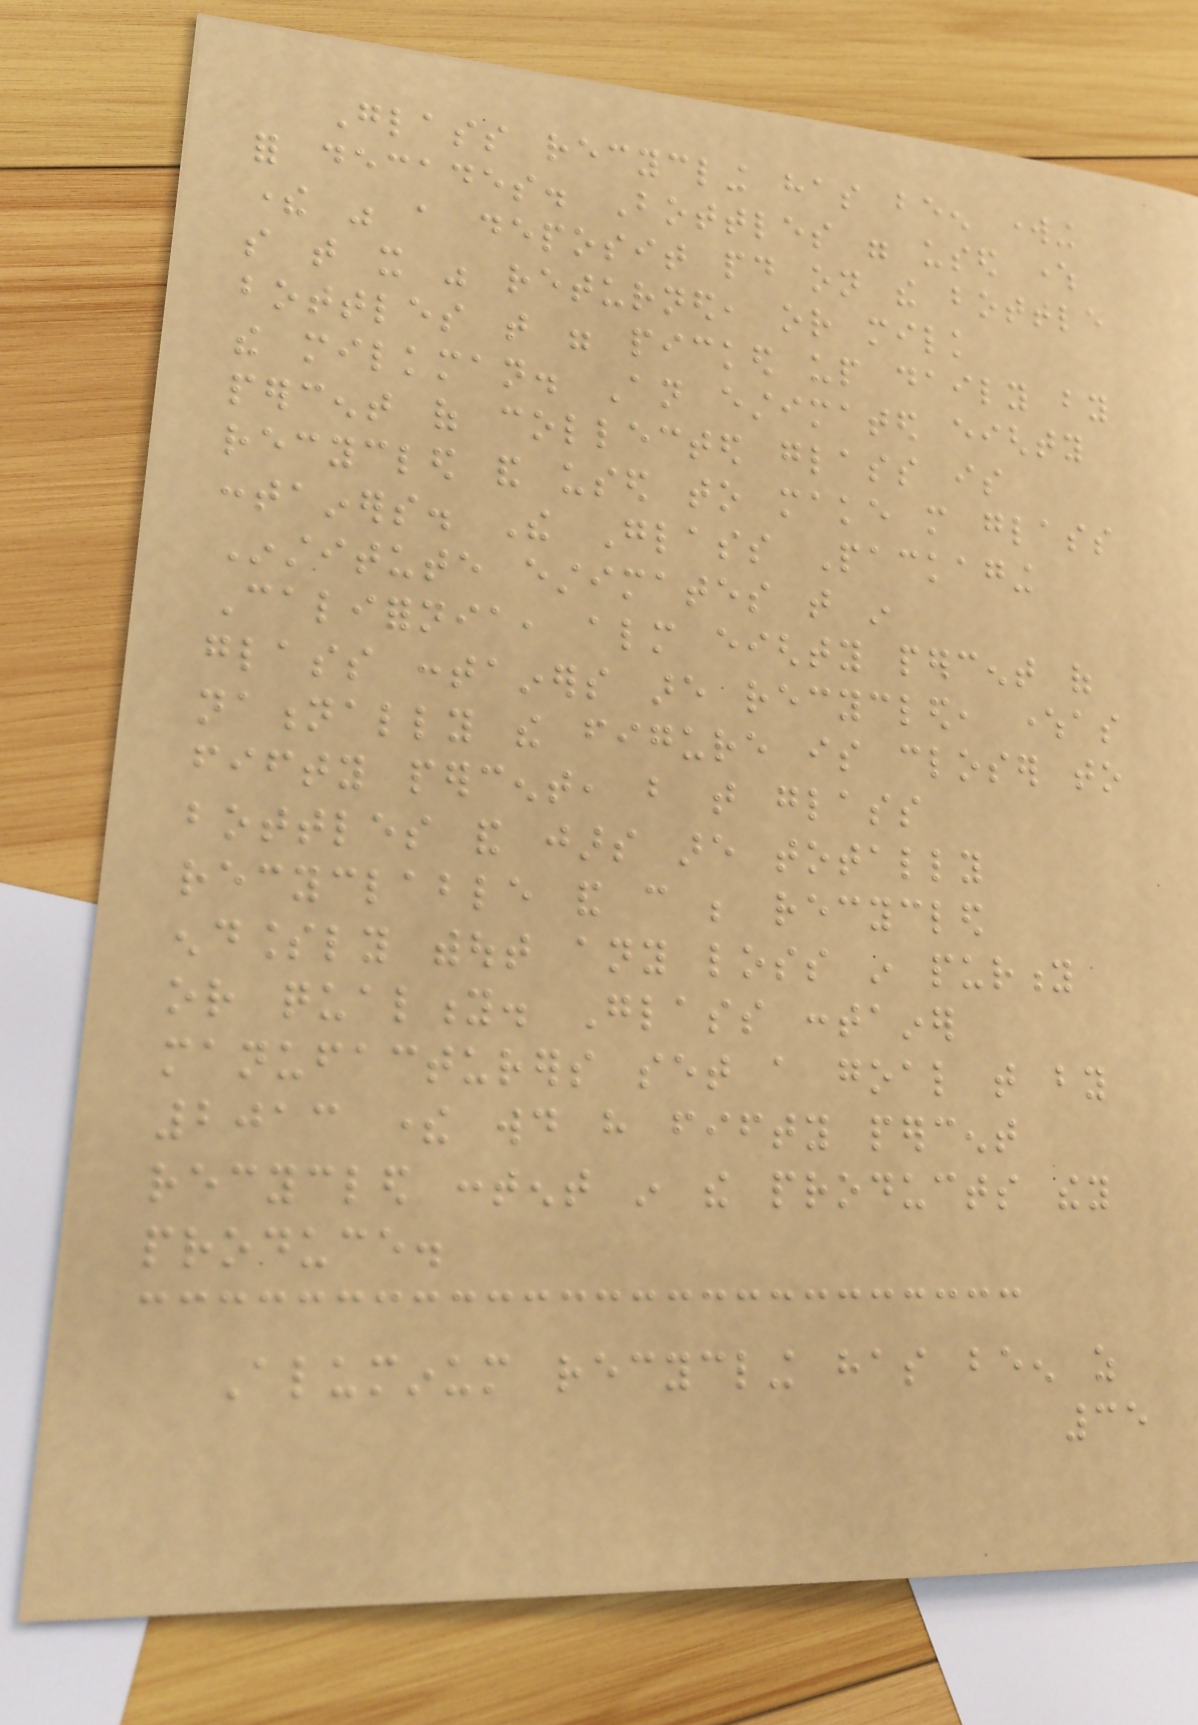Glass recycling has been working
for decades. Bottles were used where
there was a deposit paid on the bottle
so that it was returned, or milk
bottles that were picked up daily by
the milkman. An estimated eighty
percent of collected glass is
recycled and used to make more glass
containers. The Glass Packaging
Institute estimates that in
California, almost eighty percent of
glass containers are recycled, whereas
nationally the figure is closer to
fifty percent, but that glass
bottles and jars are totally
recyclable and can be recycled
endlessly without any loss in purity
or quality. Glass container
manufacturers set a goal that by
2013 there would have fifty percent
recycled content in the products they
produce.
Aluminum recycling has been as
35
